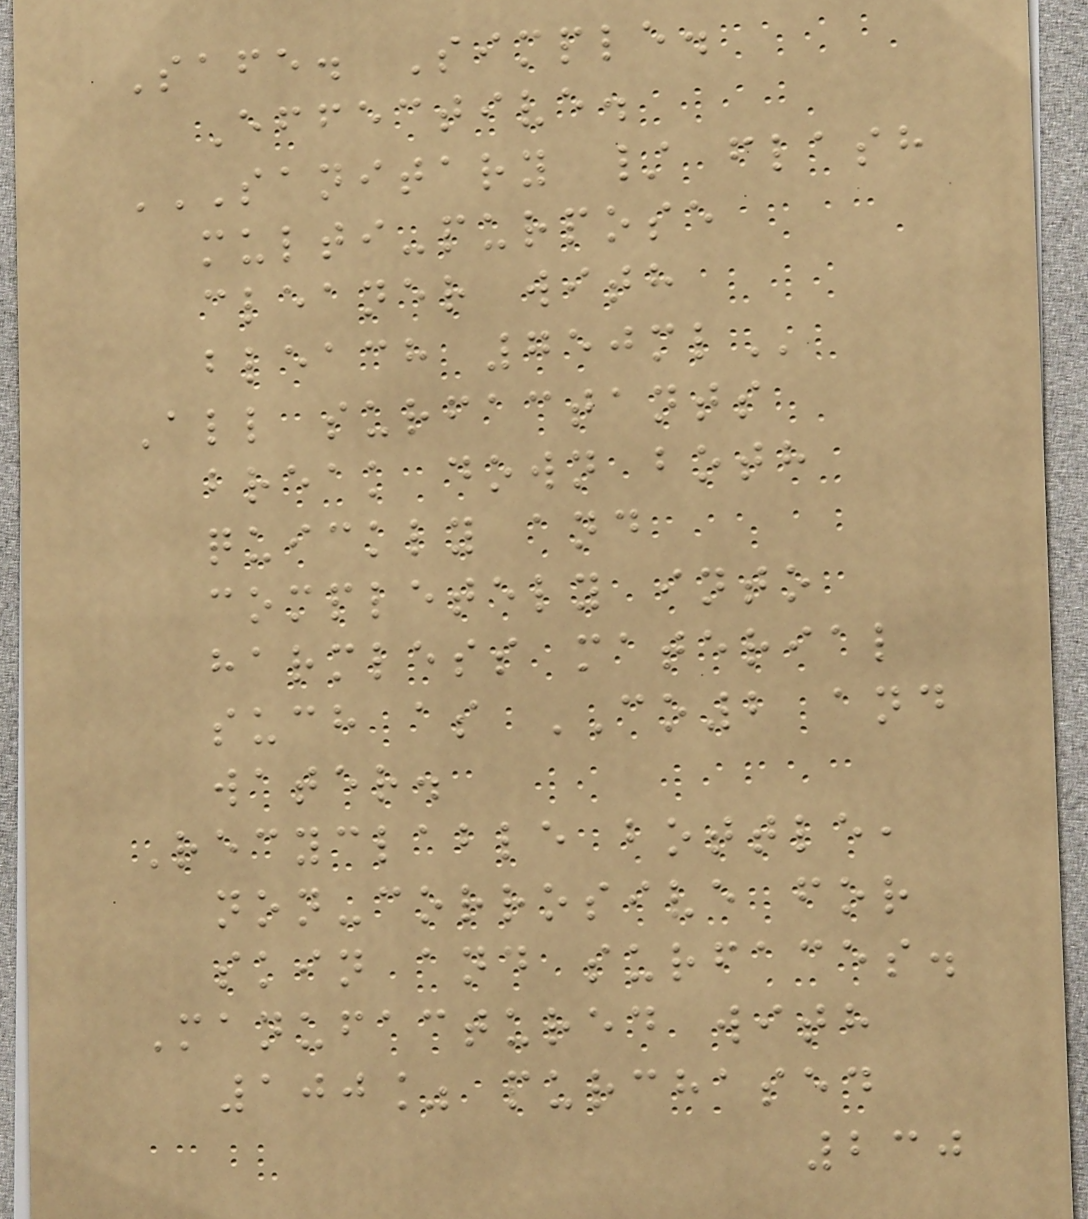Safe. Simple.
Effective.
SANITARY / FLASH
MULTI-PURPOSE
CLEANER WITH
BLEACH 750ML
All surfactants
break down both
quickly and
completely into
harmless material
such as CO2 and
water.
Recyclable bottle,
non-corrosive for
skin and surfaces.
Manufactured with
100% purchased
230
